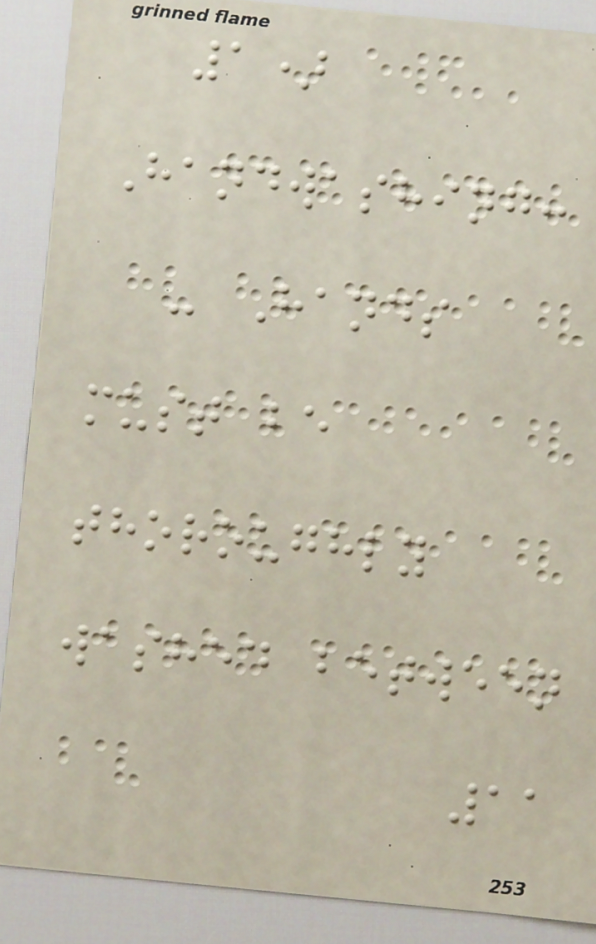1)
Handwashing:
- Hands
must be
thoroughly
washed between
11
